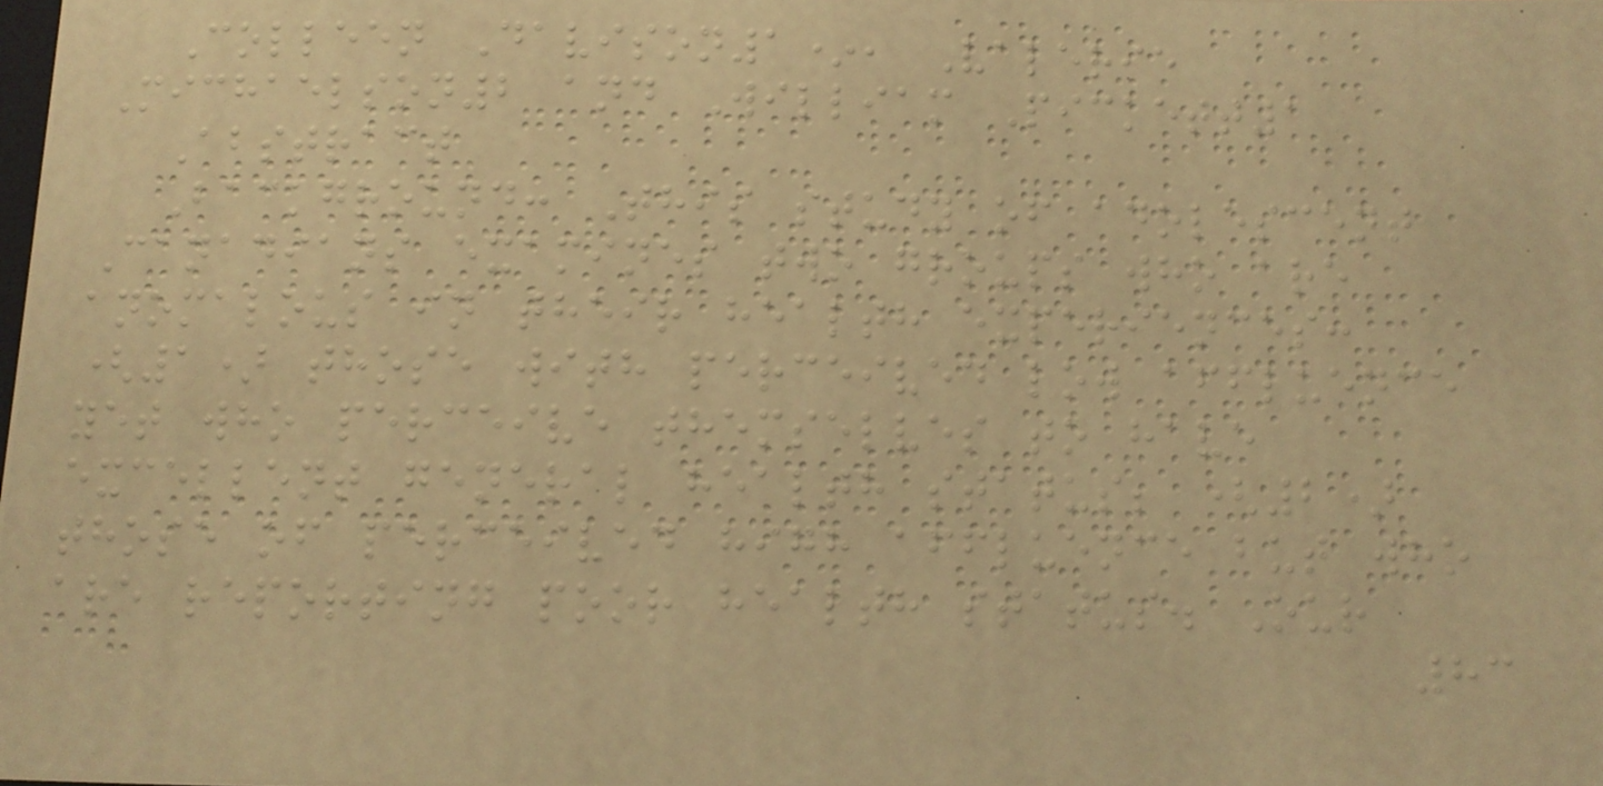Colleen Davison1*, Valerie
Michaelson2 and William Pickett1
Abstract
Background: This study of adolescent
Canadians examines two groups who are
anomalous in their health experiences:
(1) those with perceived low affluence
yet who perceive themselves to have
excellent general health status; (2)
those of perceived high affluence but who
are reporting poor health status. Our
83
